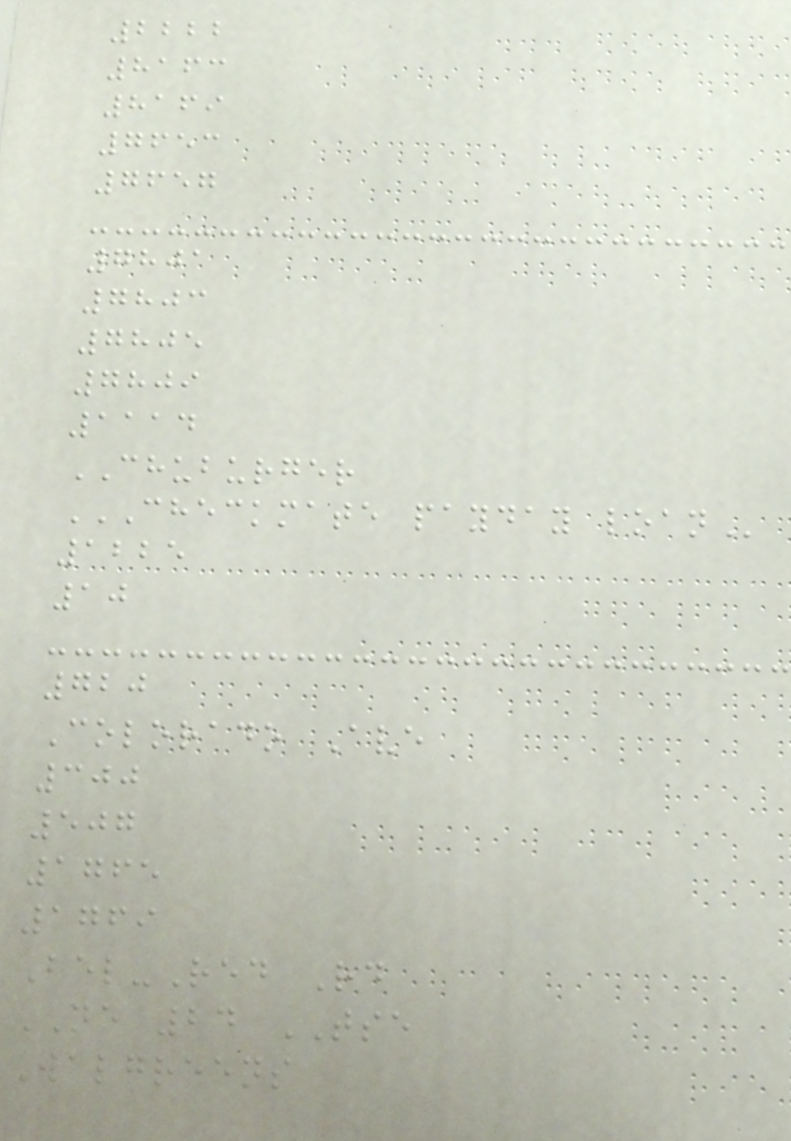2222
8163
8169
7653
7657
7801
7803
7805
7809
1114
CHUBURGER
CHECKMATE PAYDAY LOAN
1225
10
720
Colorado Ave
300
507
1765
1769
Bel-Red Rd
NE 24 TSE
Walgreens
